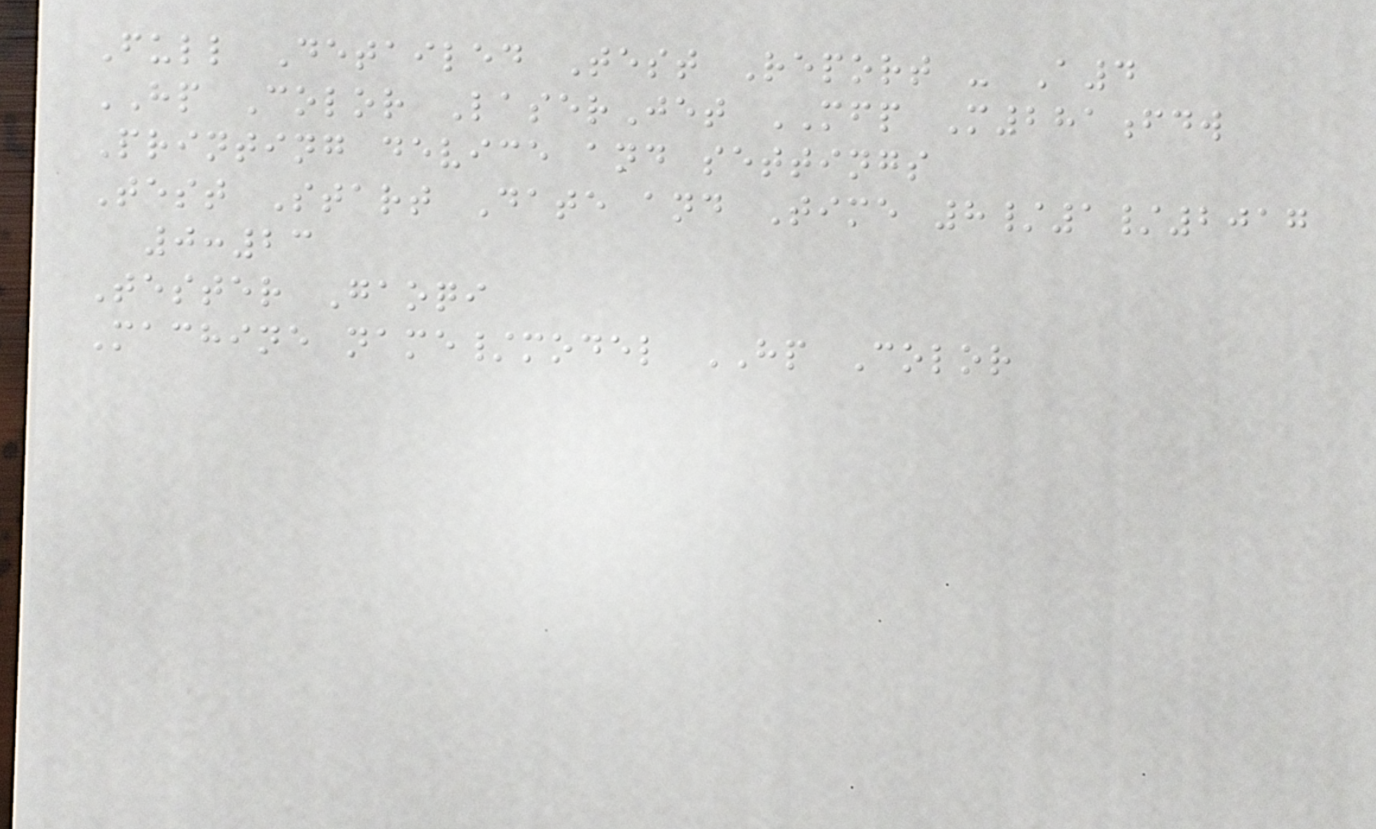Full Detailed Test Report - A4
HP Color LaserJet MFP M281fdw
Printing device and settings
Test Start Date and Time 8/1/2017
0:23
Tester Gaoqi
Machine name/model HP Color
